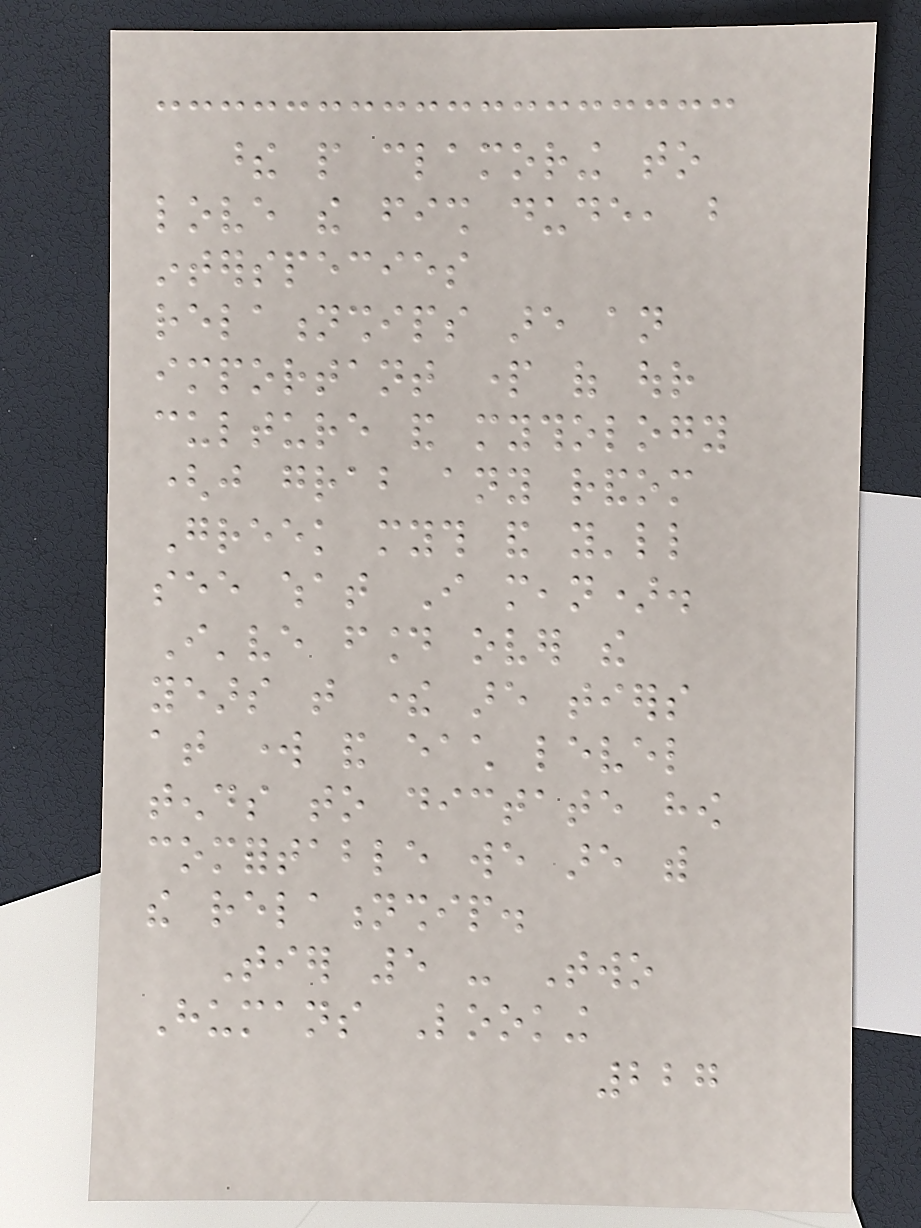these people clamoring to
love the fish dude, but
interspecies
relationships are an
important part of our
culture and mythology
(just grab any random
Greek myth and you'll
see what I mean).
I've found over the
years that there are tiers
at work and each level
tends to dictate how
comfortable we are with
the relationship.
Tier 5 - Two
Humans Looking
227
